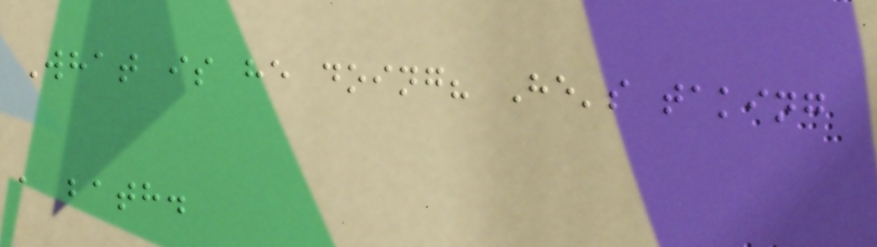What is he doing? He's taking
a bath.
